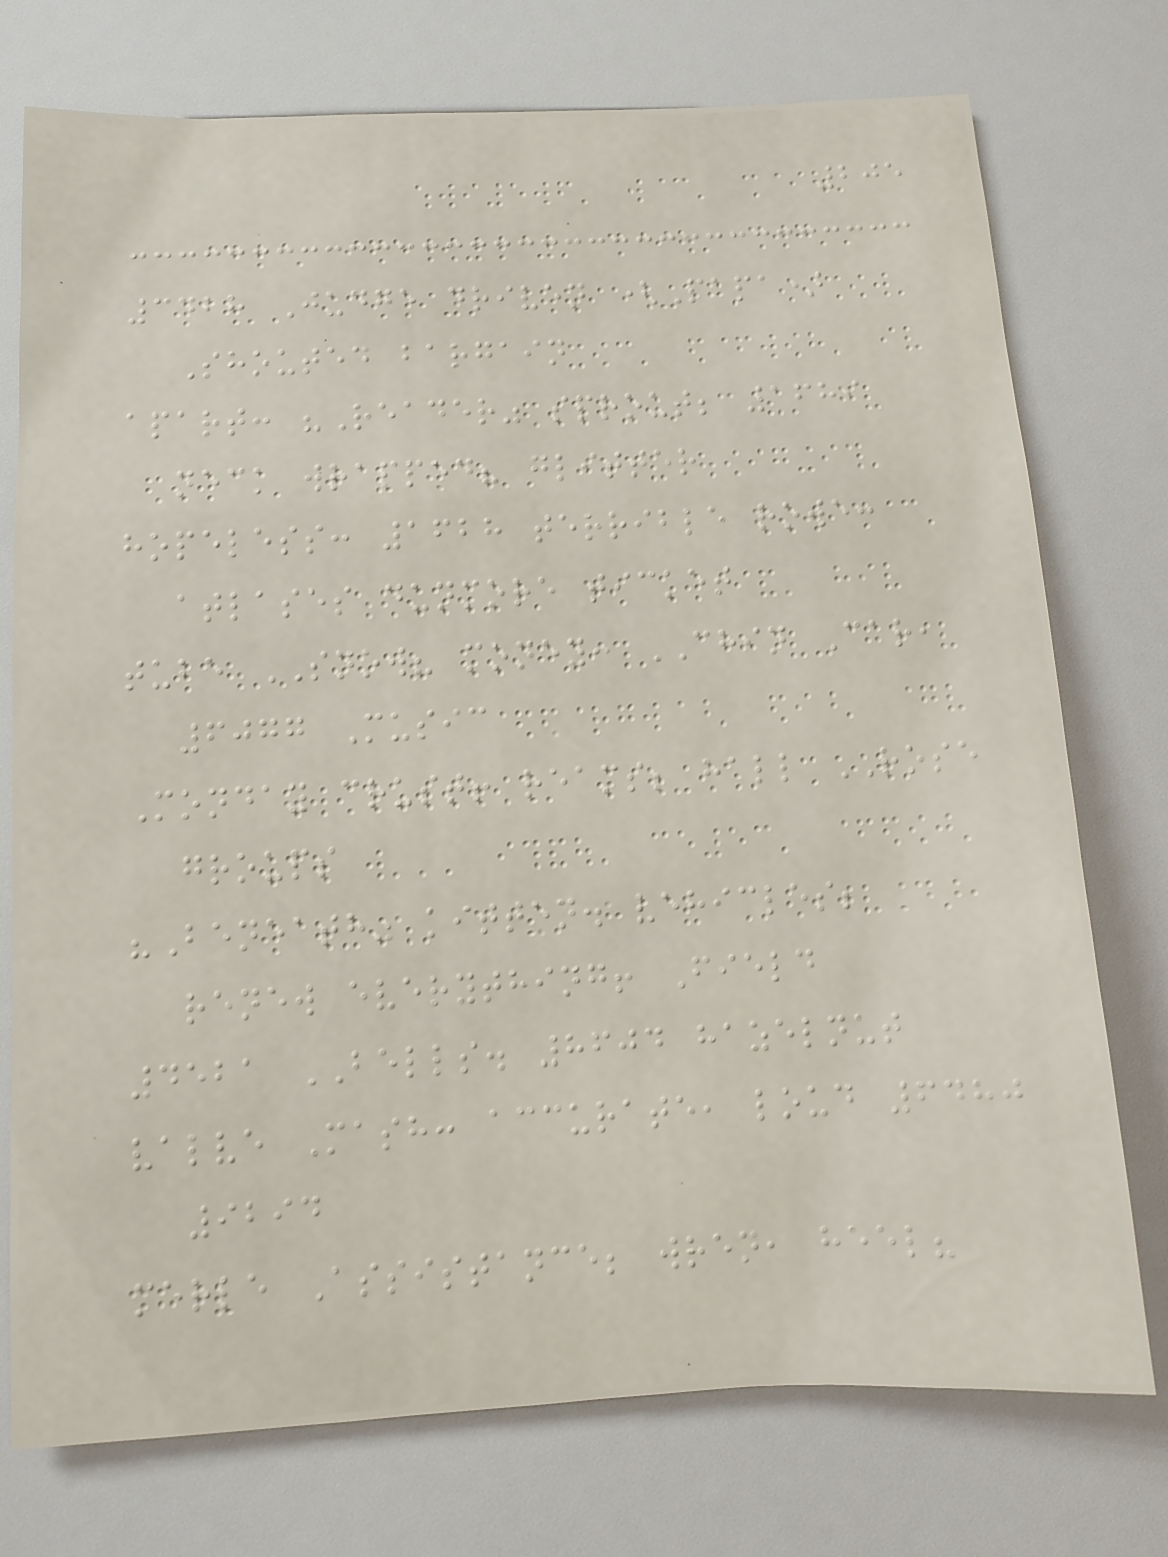205
3428 Judge driven (Papa)
Shouted bargain
apart: "Reader" sprout; 1689
neck wrapped? glitter
hopeless: 1628 terrible rowe:
atlases dunmore ticket
tube SNOW? money: CHIN Car,
6077 Music
Monday crust! reams; hall ROSE
groups
"Beneath" kitten. vehicles;
renew everything! Field
4521 BELLS. 8604 hazelnut
valve Mash: accurate, loud 6480
9294
merle Assistance; wren, heel?
